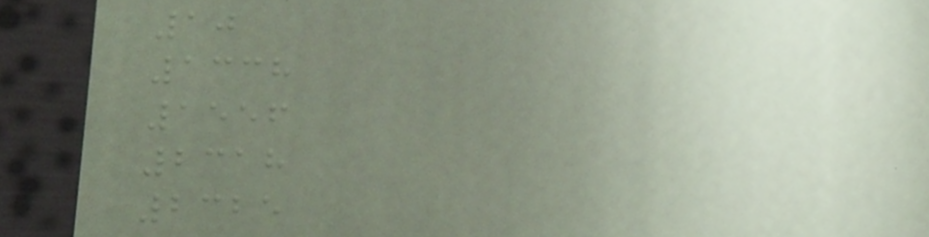10
1338
1556
2318
2325
